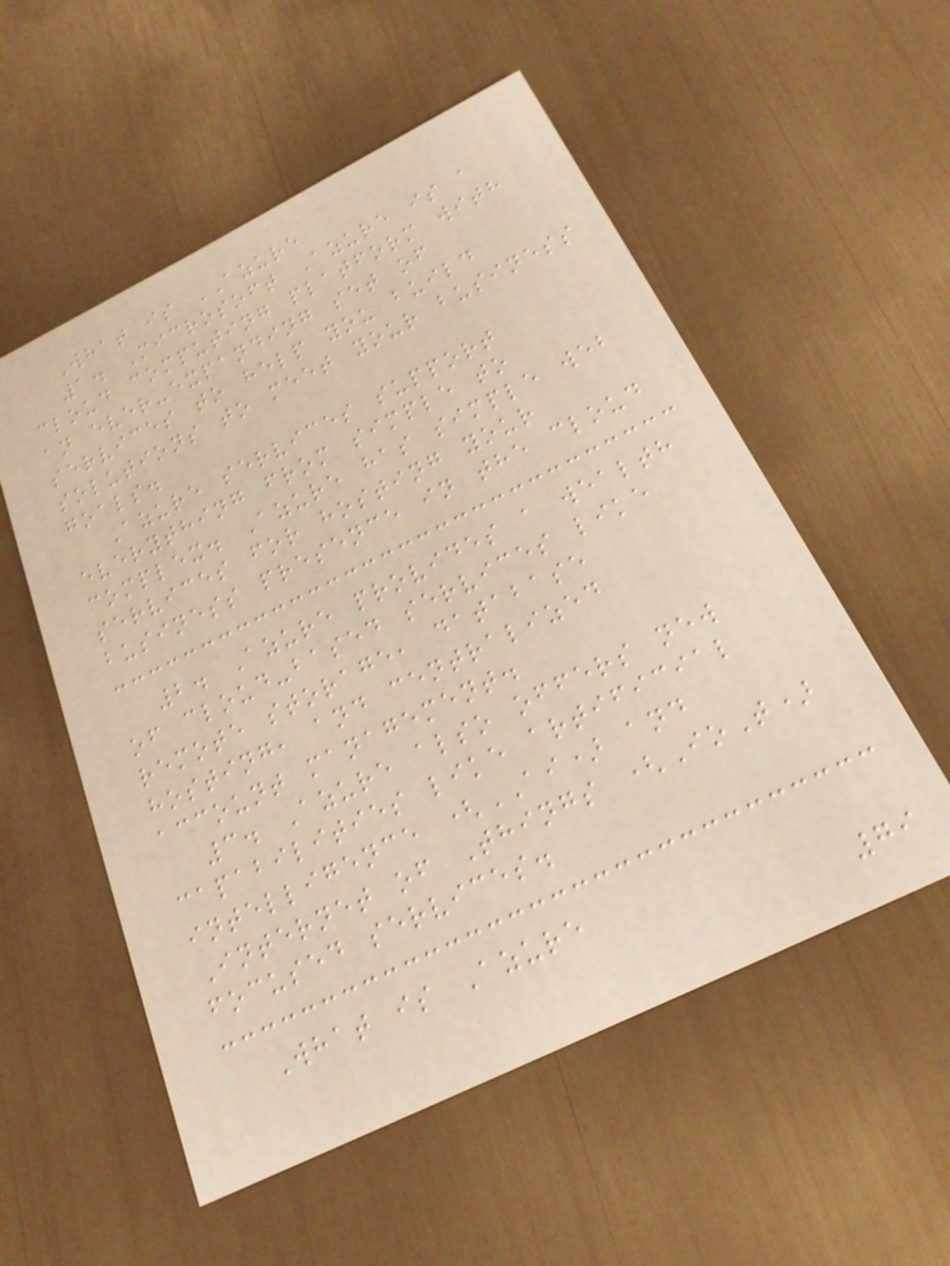What is AZURE
1. Microsoft Azure is a
cloud computing platform with
an ever-expanding set of
services to help you build
solutions to meet your business
goals.
Azure services support
everything from simple to
complex. Azure has simple web
services for hosting your
business presence in the cloud
2. Azure provides a wealth
of cloud-based services like
remote storage, database
hosting, and centralized
account management.
3. Azure also offers new
capabilities like artificial
intelligence (AI) and
Internet of Things (IoT)
focused services.
What is Azure
79
